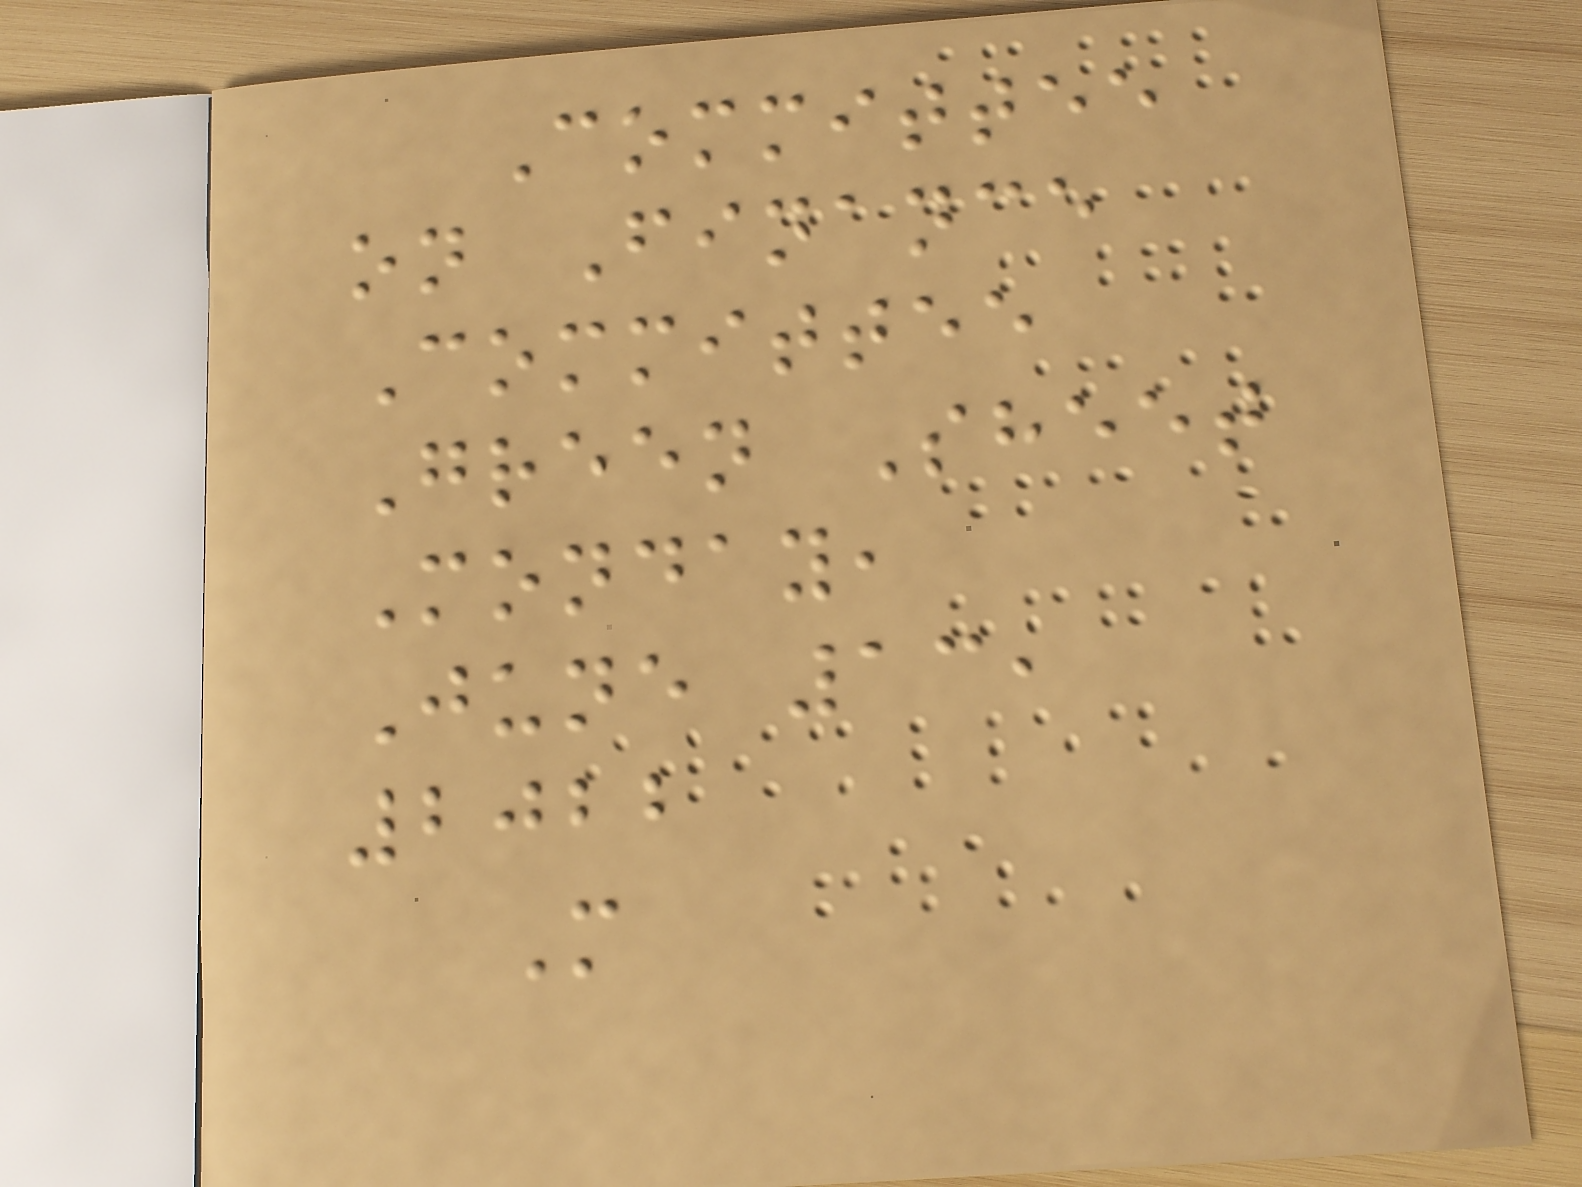Committee
on Finance
Committee
Green Sheet
Monday,
June 13,
2022
M
